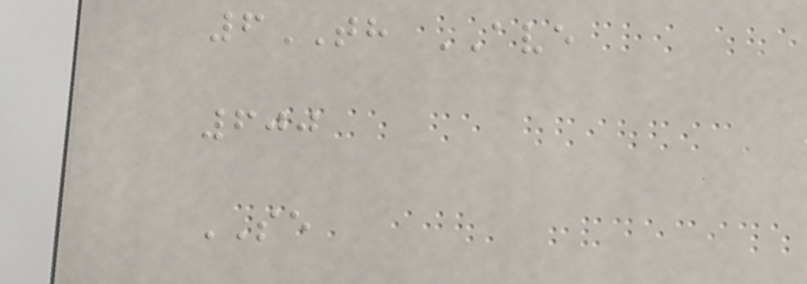6TH AVE
600
SE
